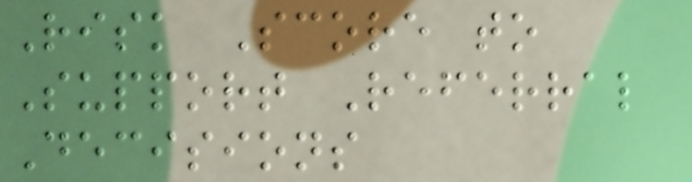Risk Score to
Support Referral
Decisions
